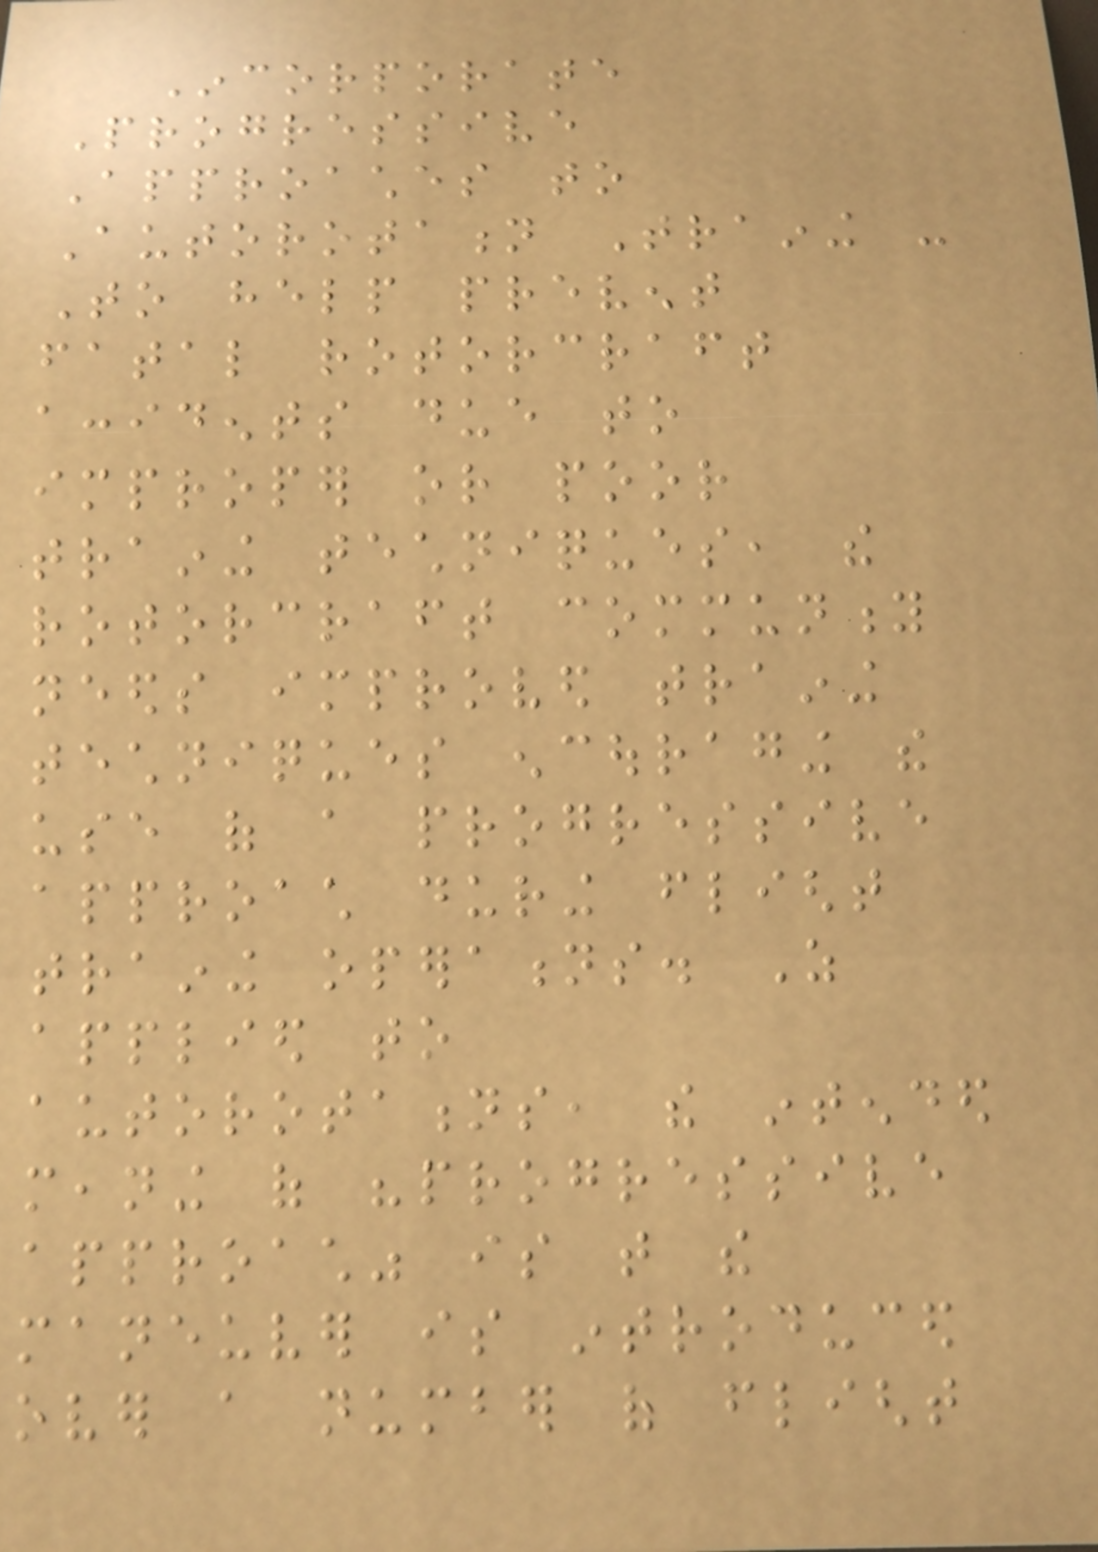Incorporate
Progressive
Approaches to
Autorotation Training -
To help prevent
fatal rotorcraft
accidents due to
improper or poor
training techniques, the
rotorcraft community
needs improved training
techniques encouraging the
use of a progressive
approach during flight
training operations. As
applied to
autorotations, the intended
meaning of "progressive
approach" is that the
maneuver is introduced
over a number of flight
